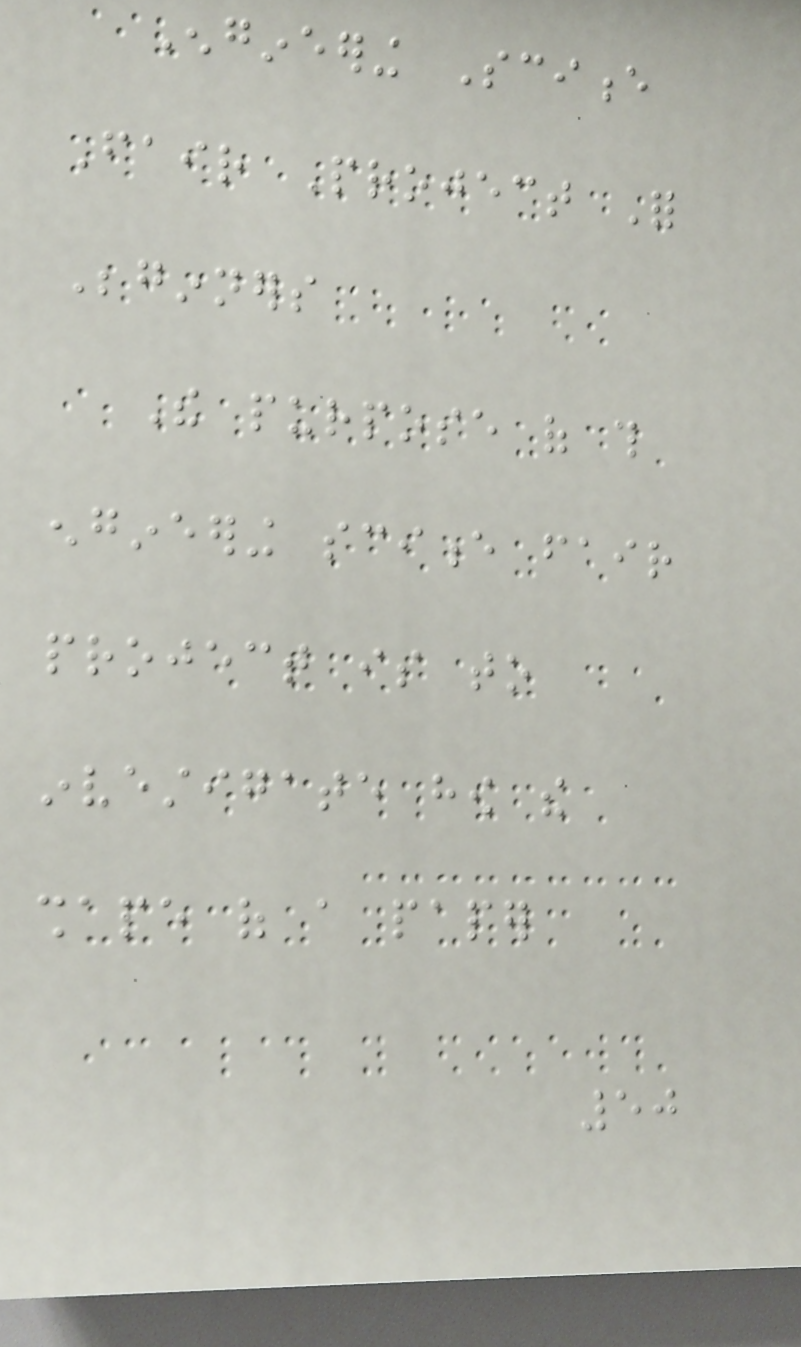Engineering Science
Fair Project For
Beginners
The purpose of this
engineering science fair
project is to
investigate how the
shape of a paper
50
